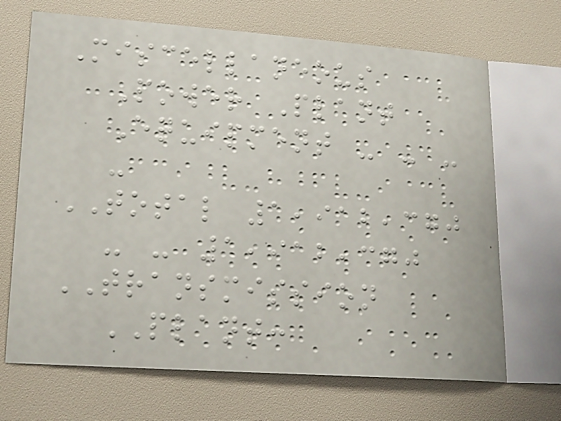Miscellaneous
Power Plant
Equipment - - -
-
TOTAL 1,912,370
- - 1,912,370
TRANSMISSION
PLANT:
